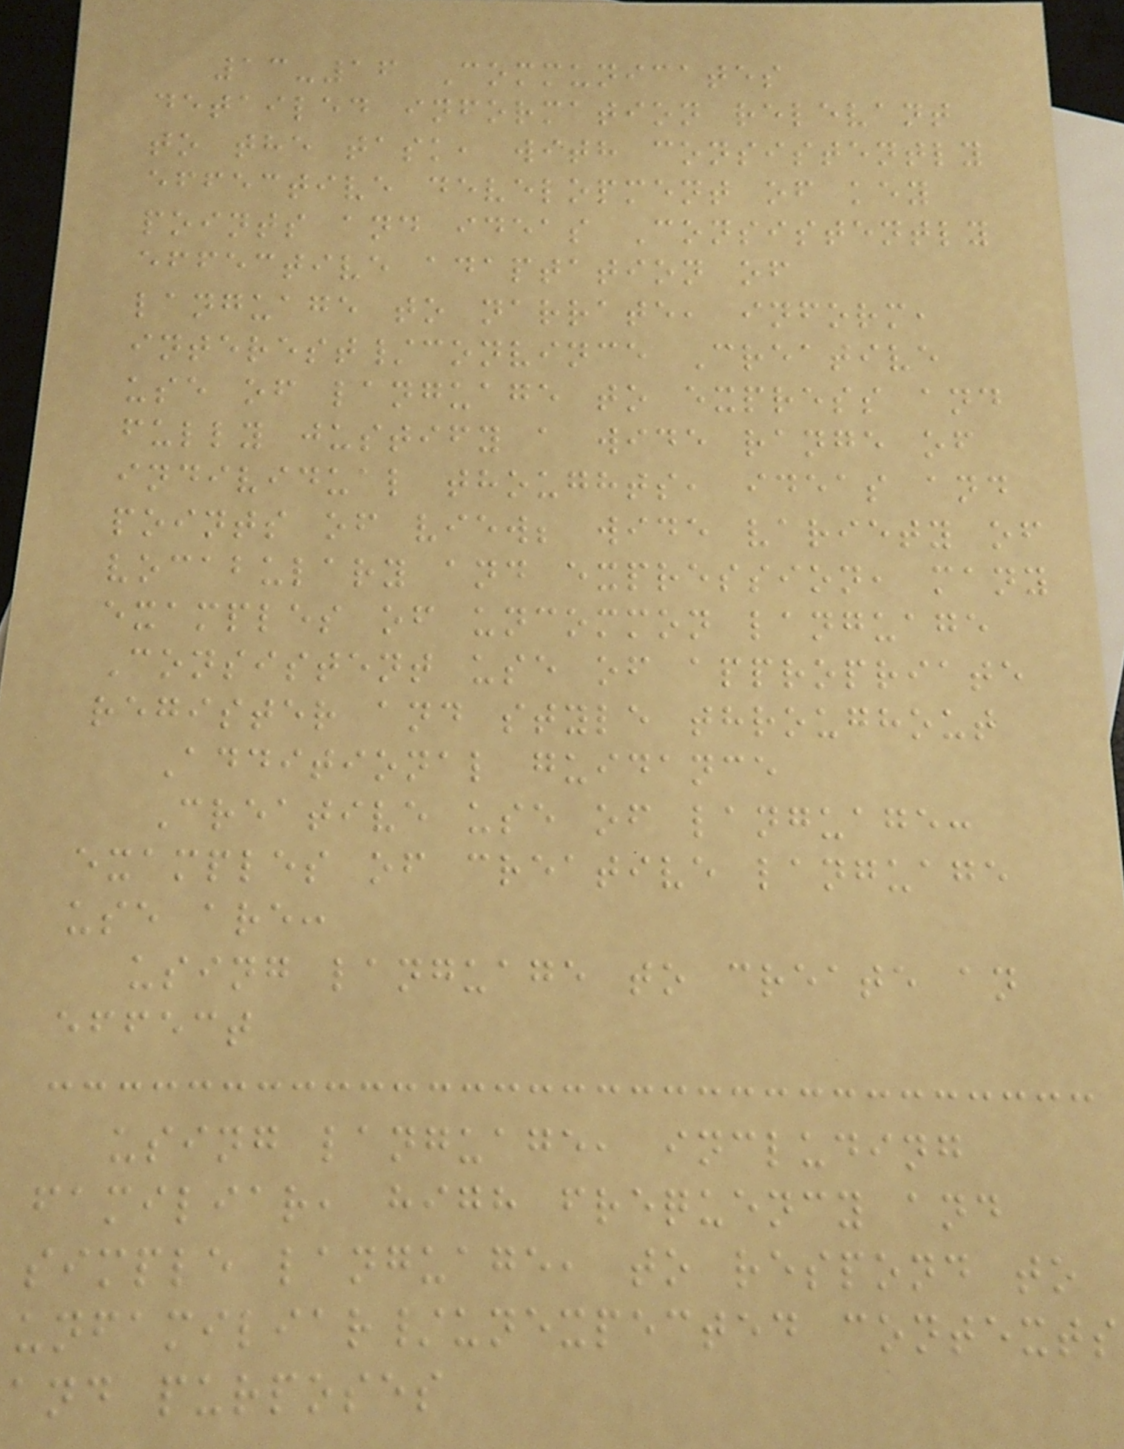13-16 Communicates
detailed information relevant
to the task, with consistently
effective development of key
points and ideas Consistently
effective adaptation of
language to narrate, inform,
interest/convince Creative
use of language to express and
fully justify a wide range of
individual thoughts, ideas and
points of view; wide variety of
vocabulary and expression, many
examples of uncommon language
Consistent use of appropriate
register and style throughout
Additional guidance
Creative use of language:
examples of creative language
use are:
using language to create an
effect
using language, including
familiar, high frequency and
simple language, to respond to
unfamiliar/unexpected contexts
and purposes
